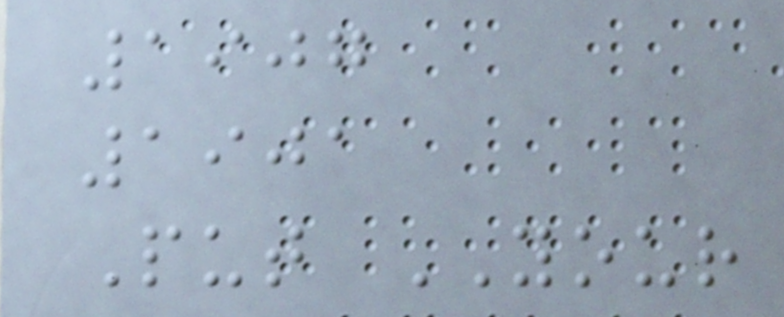1907
1901
Put YOUR
